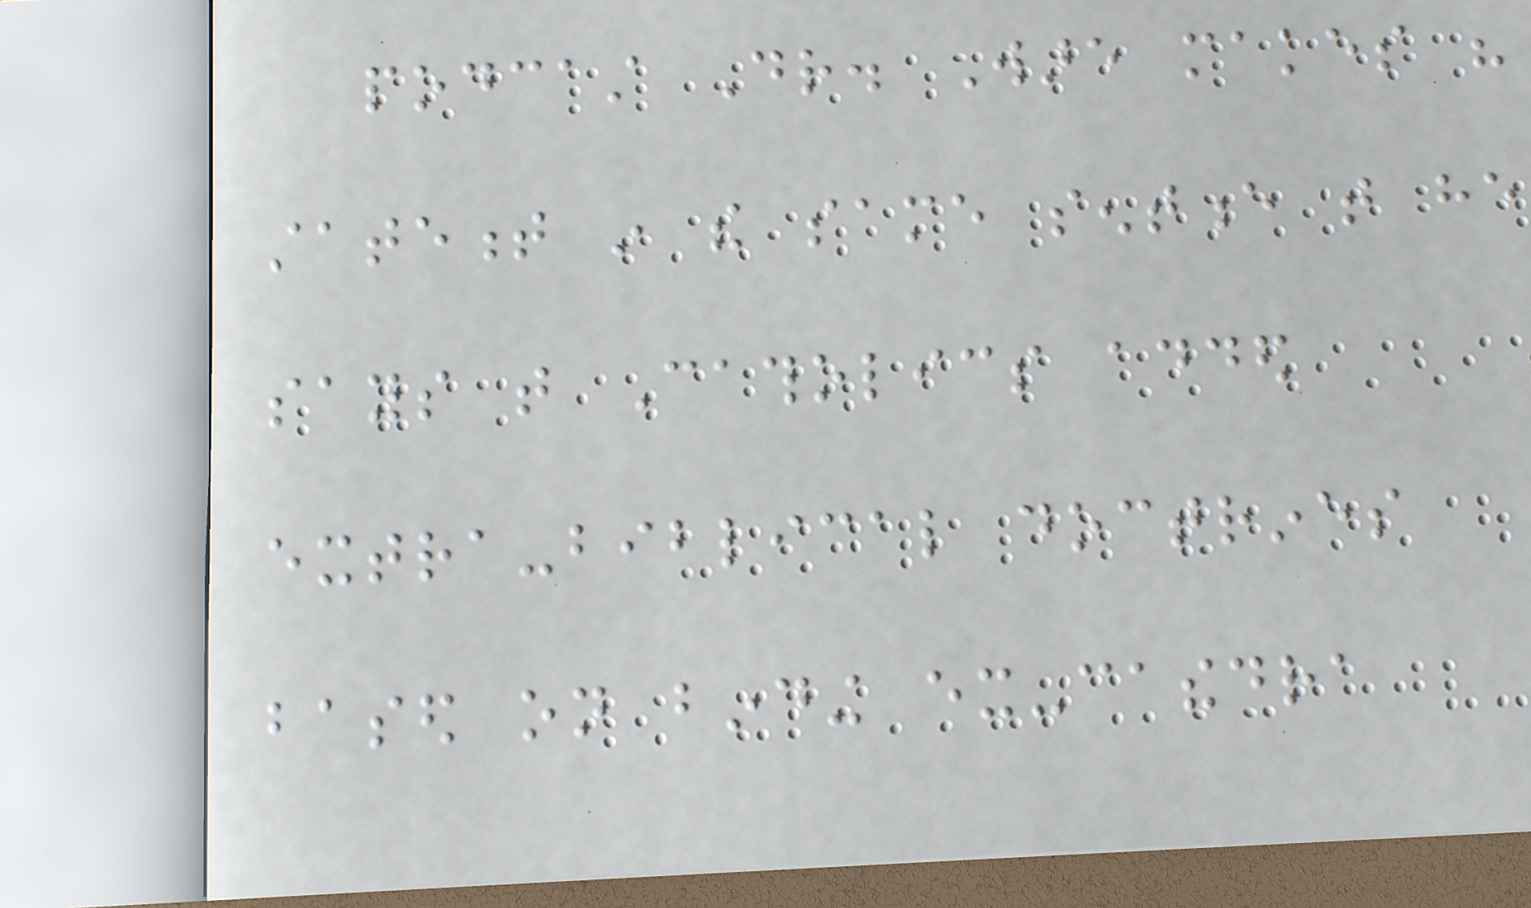podcast Dr. Ware makes his
statement in the same sentence that he
says that Catholics added
extra-biblical doctrines
based on binding ex-cathedra
